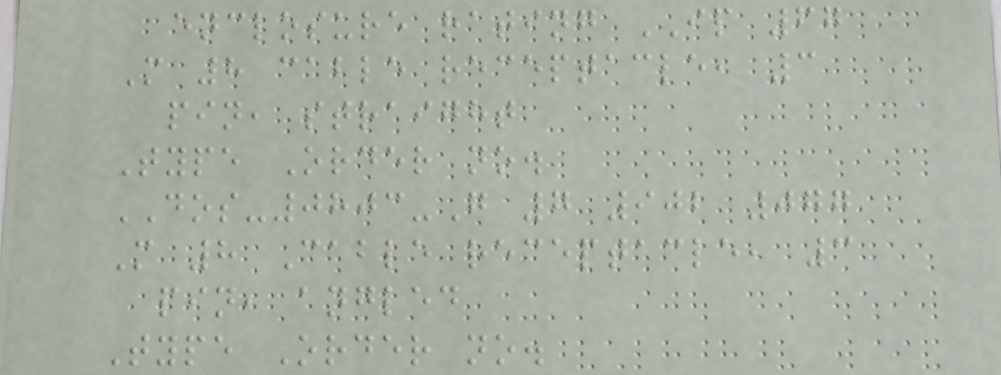enclosure rating IP 67
M 8 cable receptacle, 3
pin, straight
Type Order no.
DOS-0803-G 7 902 077
M 8 Cable receptacle, 3
pin, angled
Type Order no.
